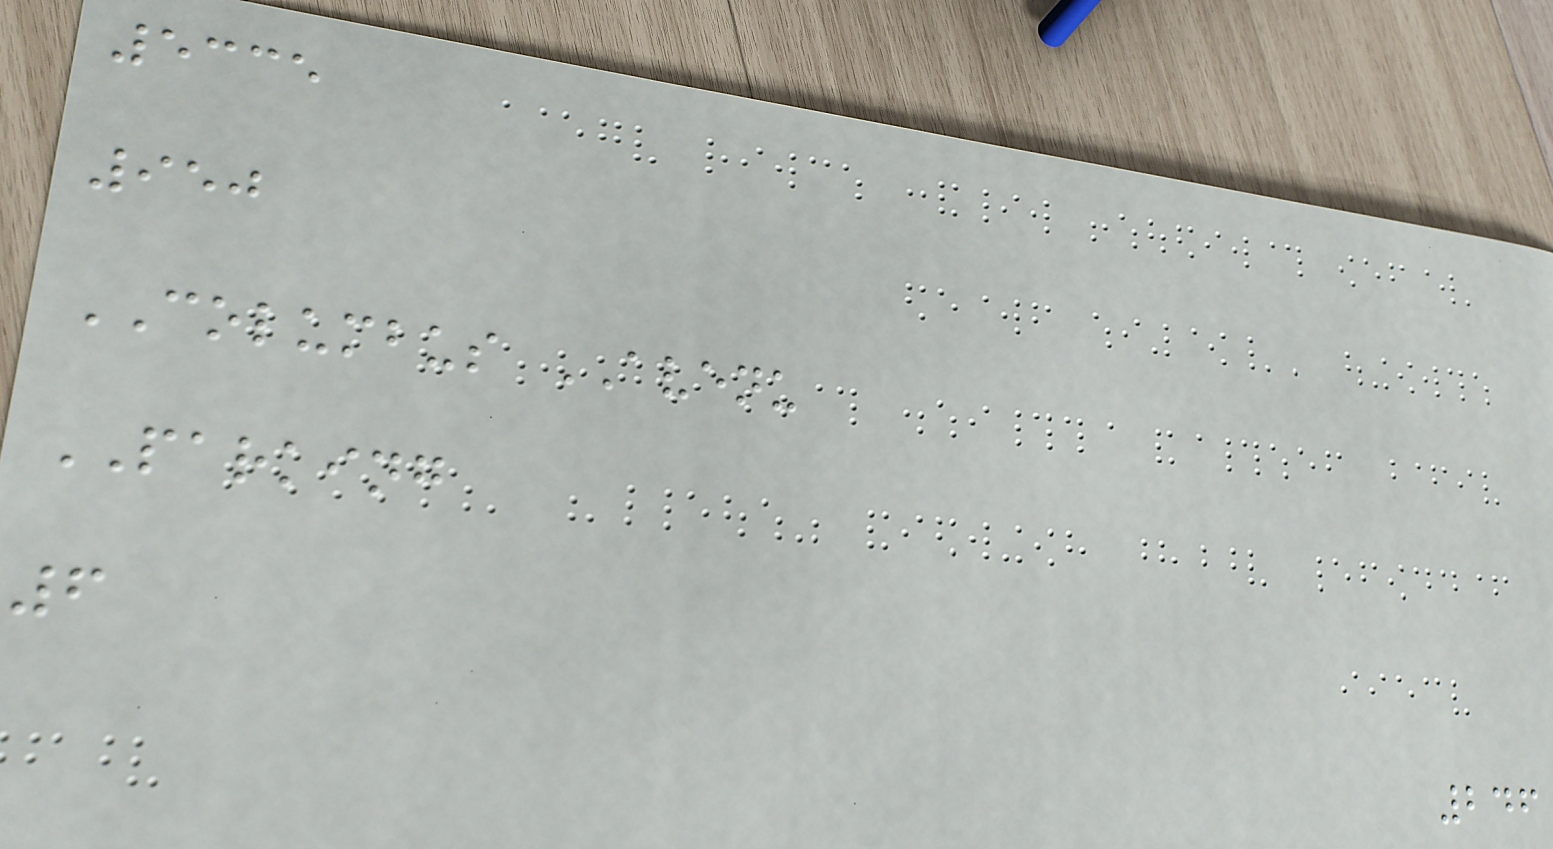5335
950
COLUMBUS AVENU
PARKING
6
246
